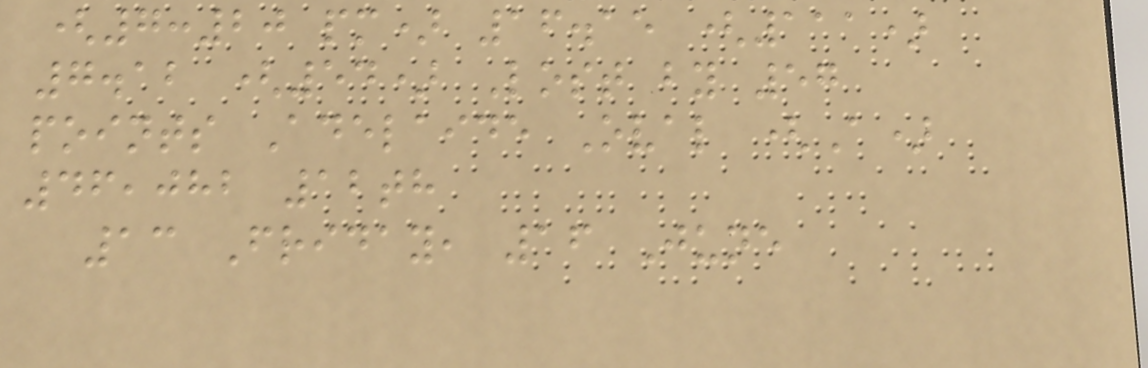(7:20 pm) 16.15 (111)
7.12 (54) Lost by 57
points Adelaide Oval (A)
46,082 12th
13 Friday, 16 June
